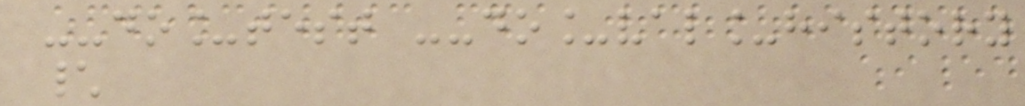--do_test --do_val_history
\
